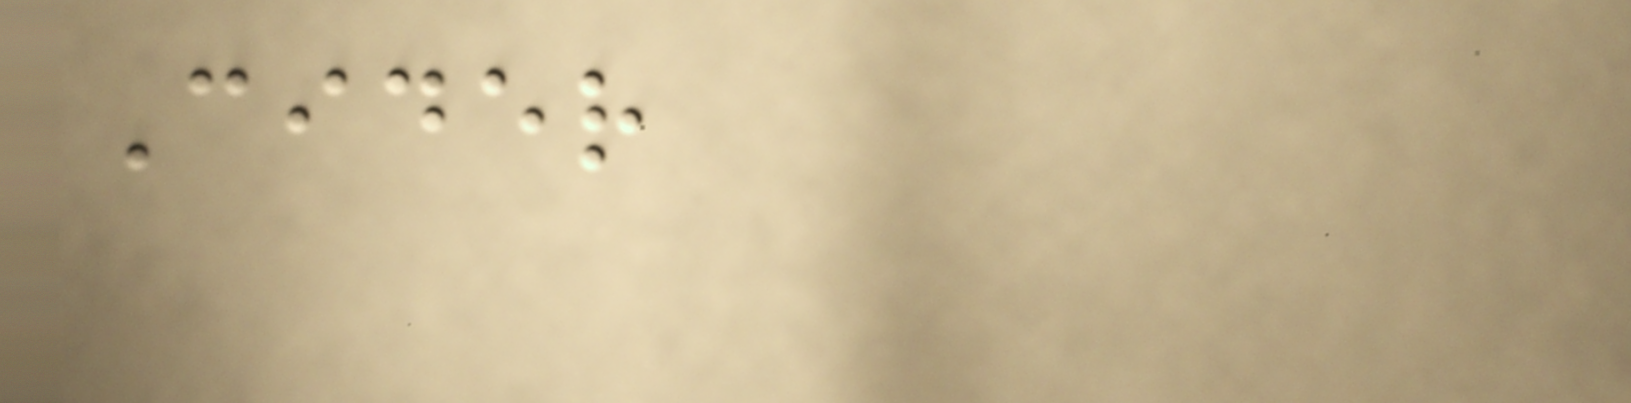Cider
